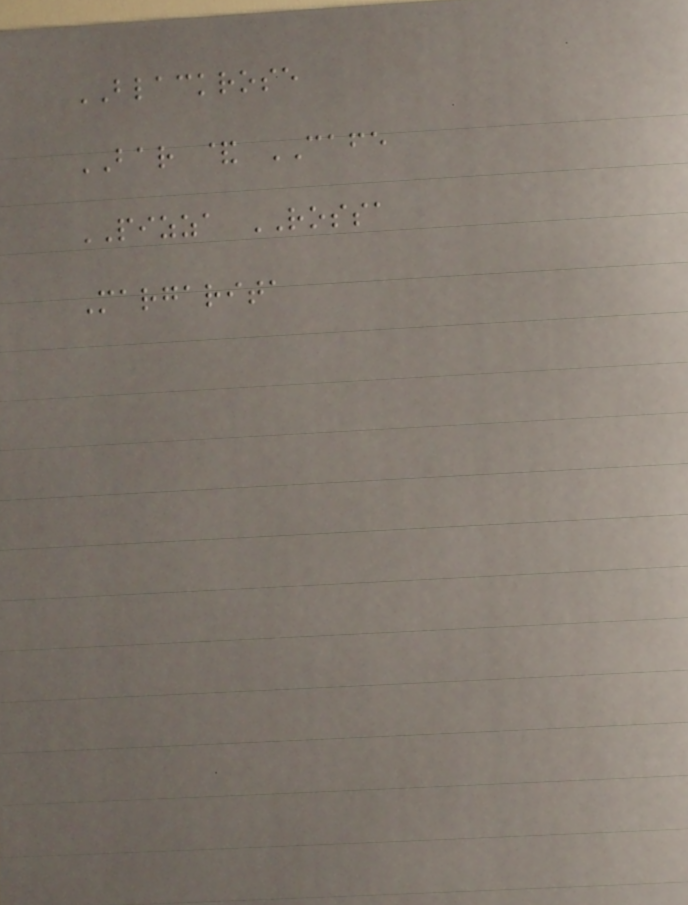BLACKROSE
BAR & CAFE
PIZZA ROSSA
Margarita
